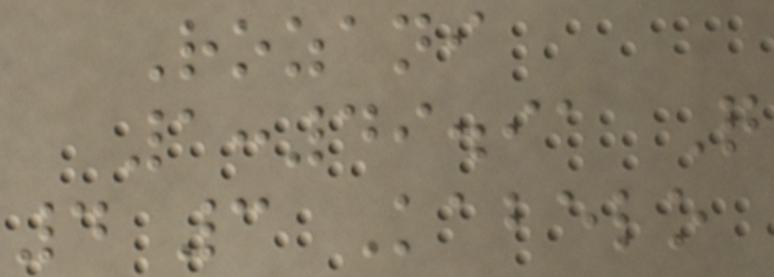Rozani
1:49.91 Q
4 3 Kabelo
